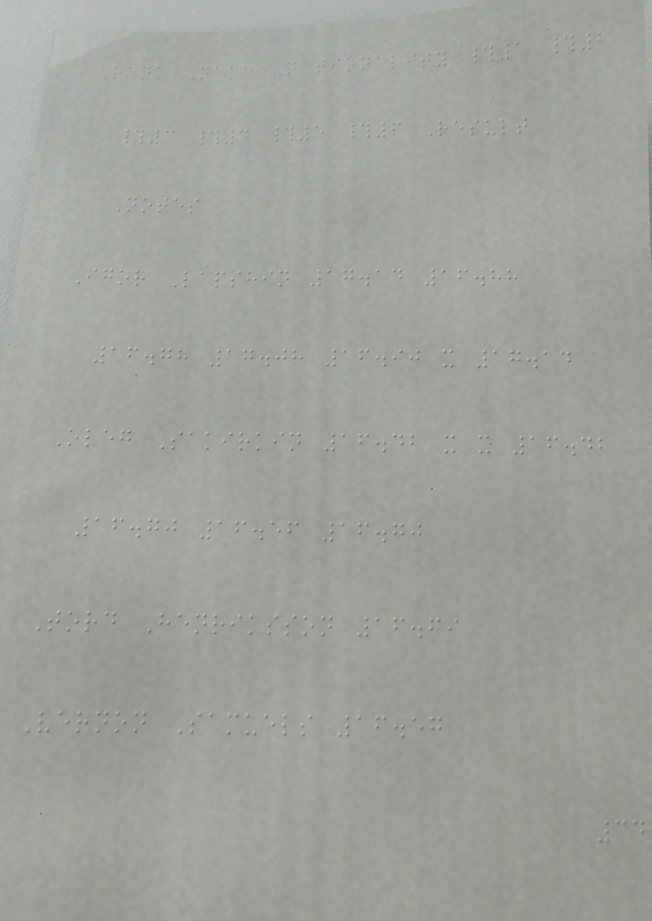Rank Name Nationality #1 #2
#3 #4 #5 #6 Result
Notes
Igor Lapshin 17.14 16.88
16.78 17.08 16.90 x 17.14
Oleg Sakirkin 16.42 x x 16.42
16.70 16.56 16.70
Tord Henriksson 16.69
Vernon Samuels 16.57
34
